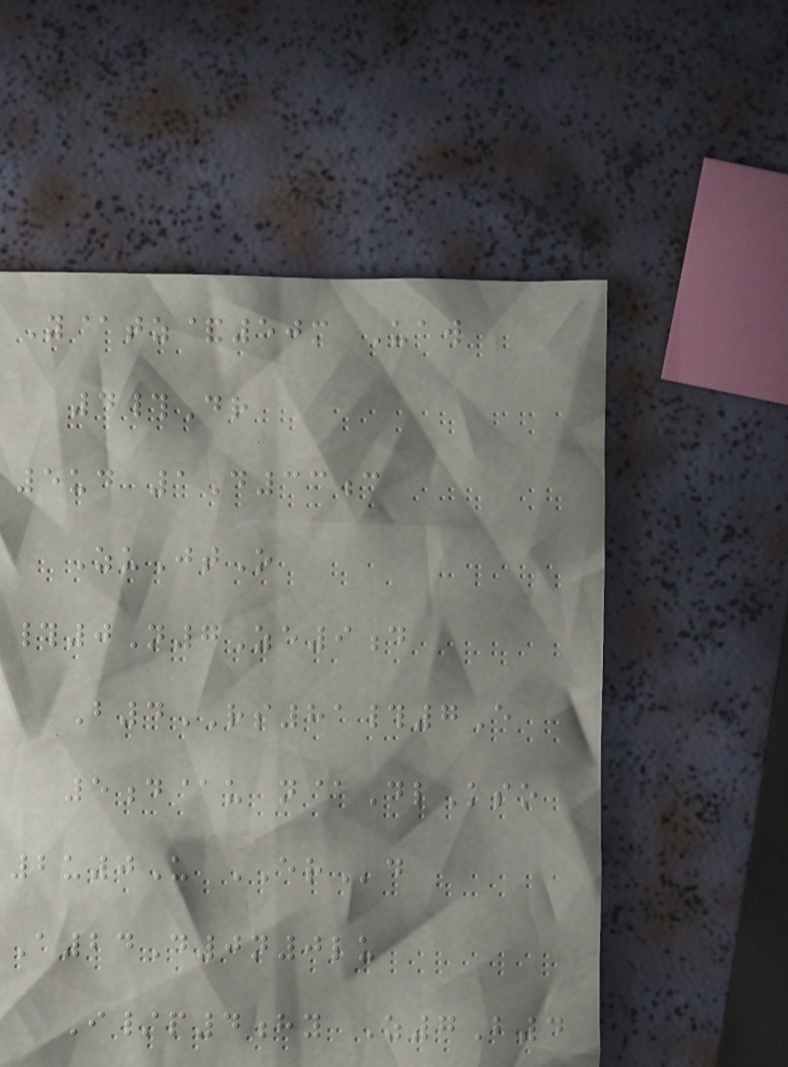Y@tz&50m Uaw
4#Dr
5ud 1D33c
ZuJtO
#0N7Ze9d
B4RS81#7E
5d@u n@DlKso
2u0U ERd
A24D0n0lu
I/p4hy Z7B4
